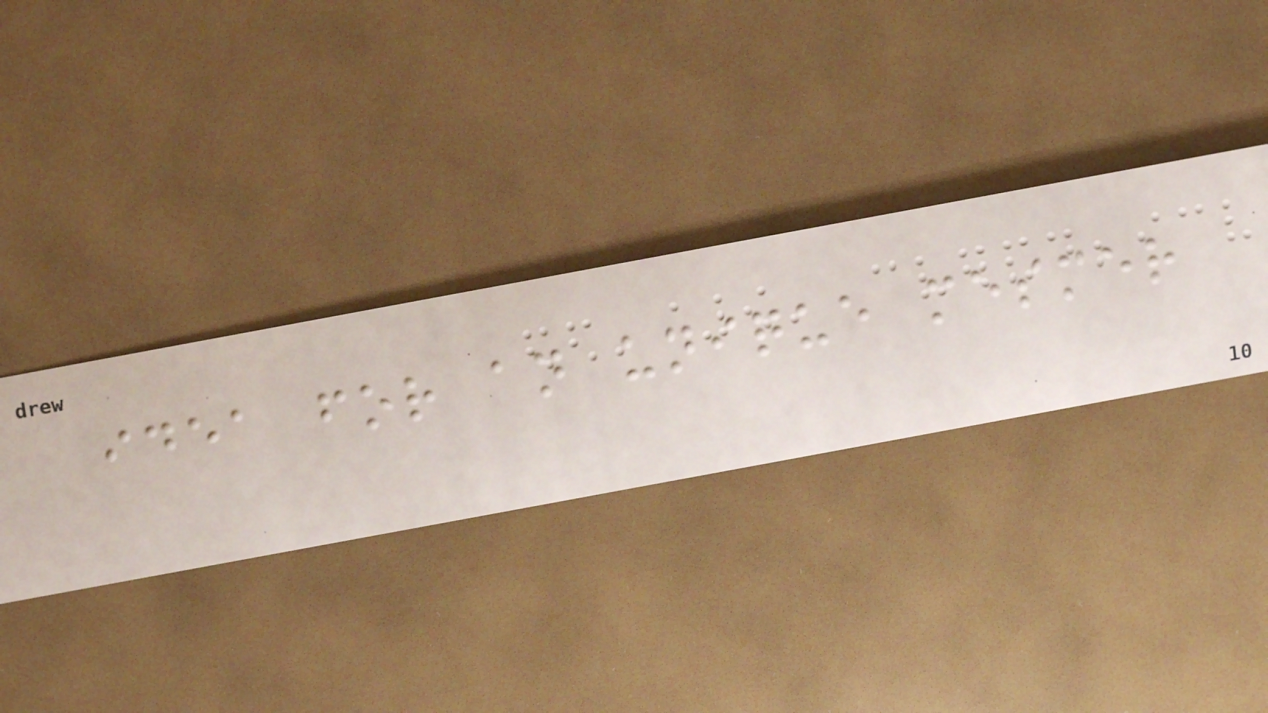idea for an unique mesmer
